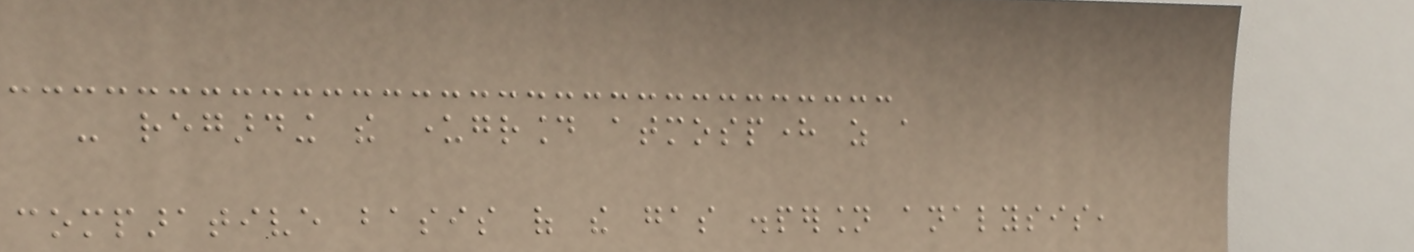- regarding the underground atmosphere as a
comparative basis of the gas dispersion analysis,
